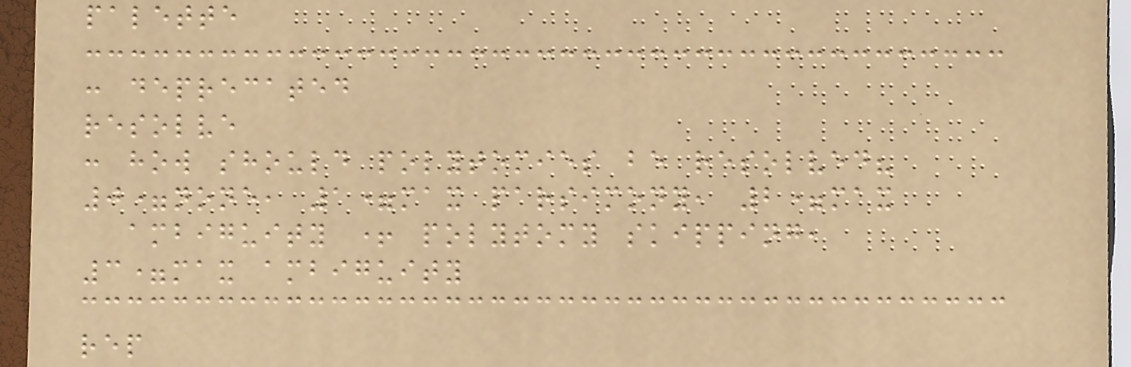palette
: deprecated
resolve
: how should polytomies be resolved?
0=none, 1=max parsimony, 2=max
ambiguity + polytomy skipping,
3=max ambiguity
rep
